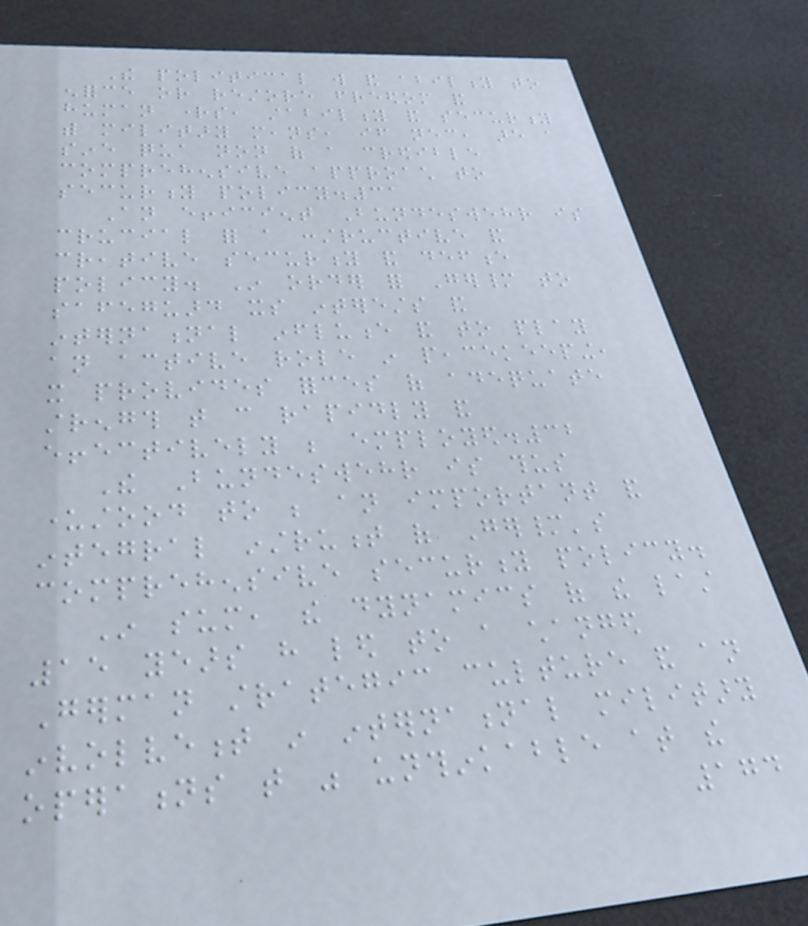The political will and ability to
enforce or restore freedom and
human rights, stability and security
with military means, if necessary, are a
sine qua non of a credible
comprehensive approach to
security policy.31
An efficient Bundeswehr is
crucial for a constructive and
creative security and defence
policy. In order for Germany to
safeguard its interests and
international influence and to play
an active role in peacekeeping,
it provides forces of adequate
strength that can rapidly and
effectively be employed.32
The Bundeswehr is thus
understood to be an important and
integral instrument of Germany's
comprehensive security policy.
In sum, the dynamics of the last
15 years have led to a changed
German strategic culture and an
involvement in international military
operations that was unthinkable at the
174
